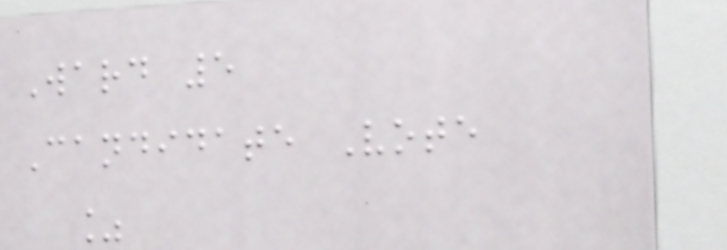Ward 5
Candidate Vote
%
